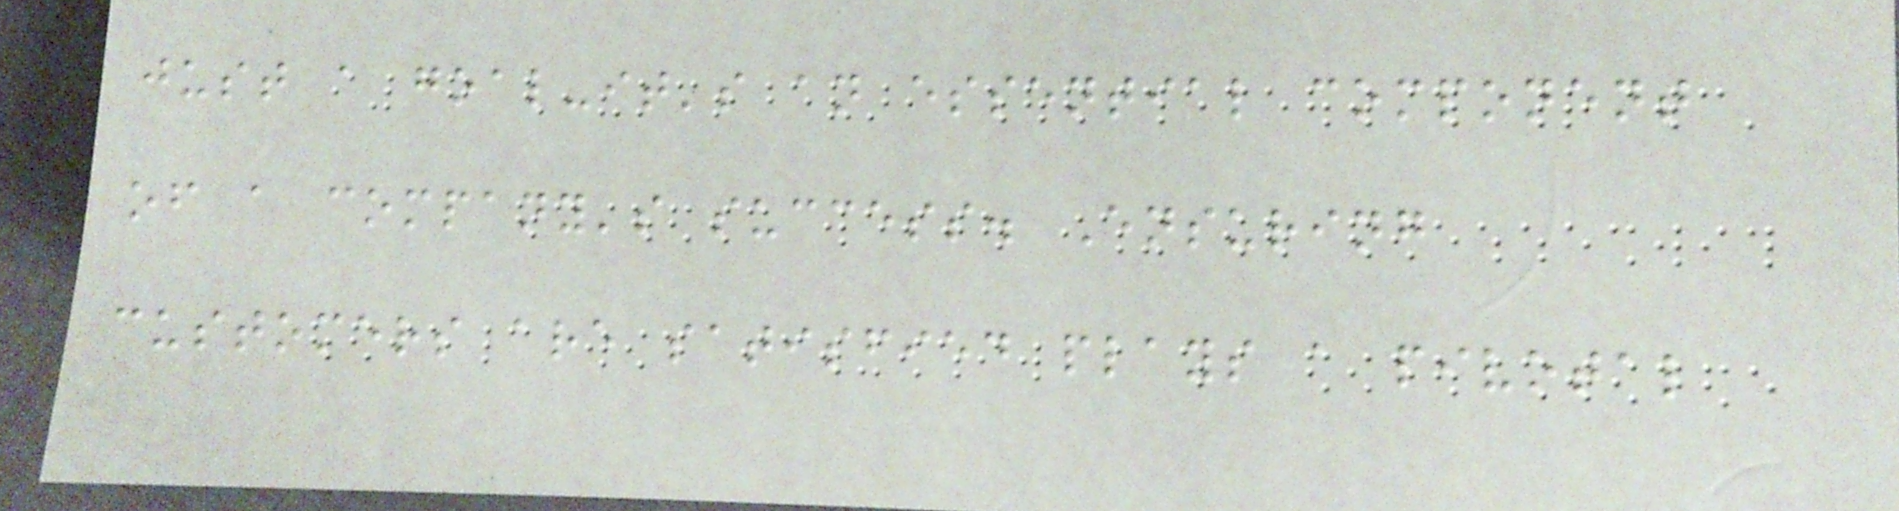just a goal-it's an essential component
of a company's success. Ensuring
customers are satisfied plays a pivotal
